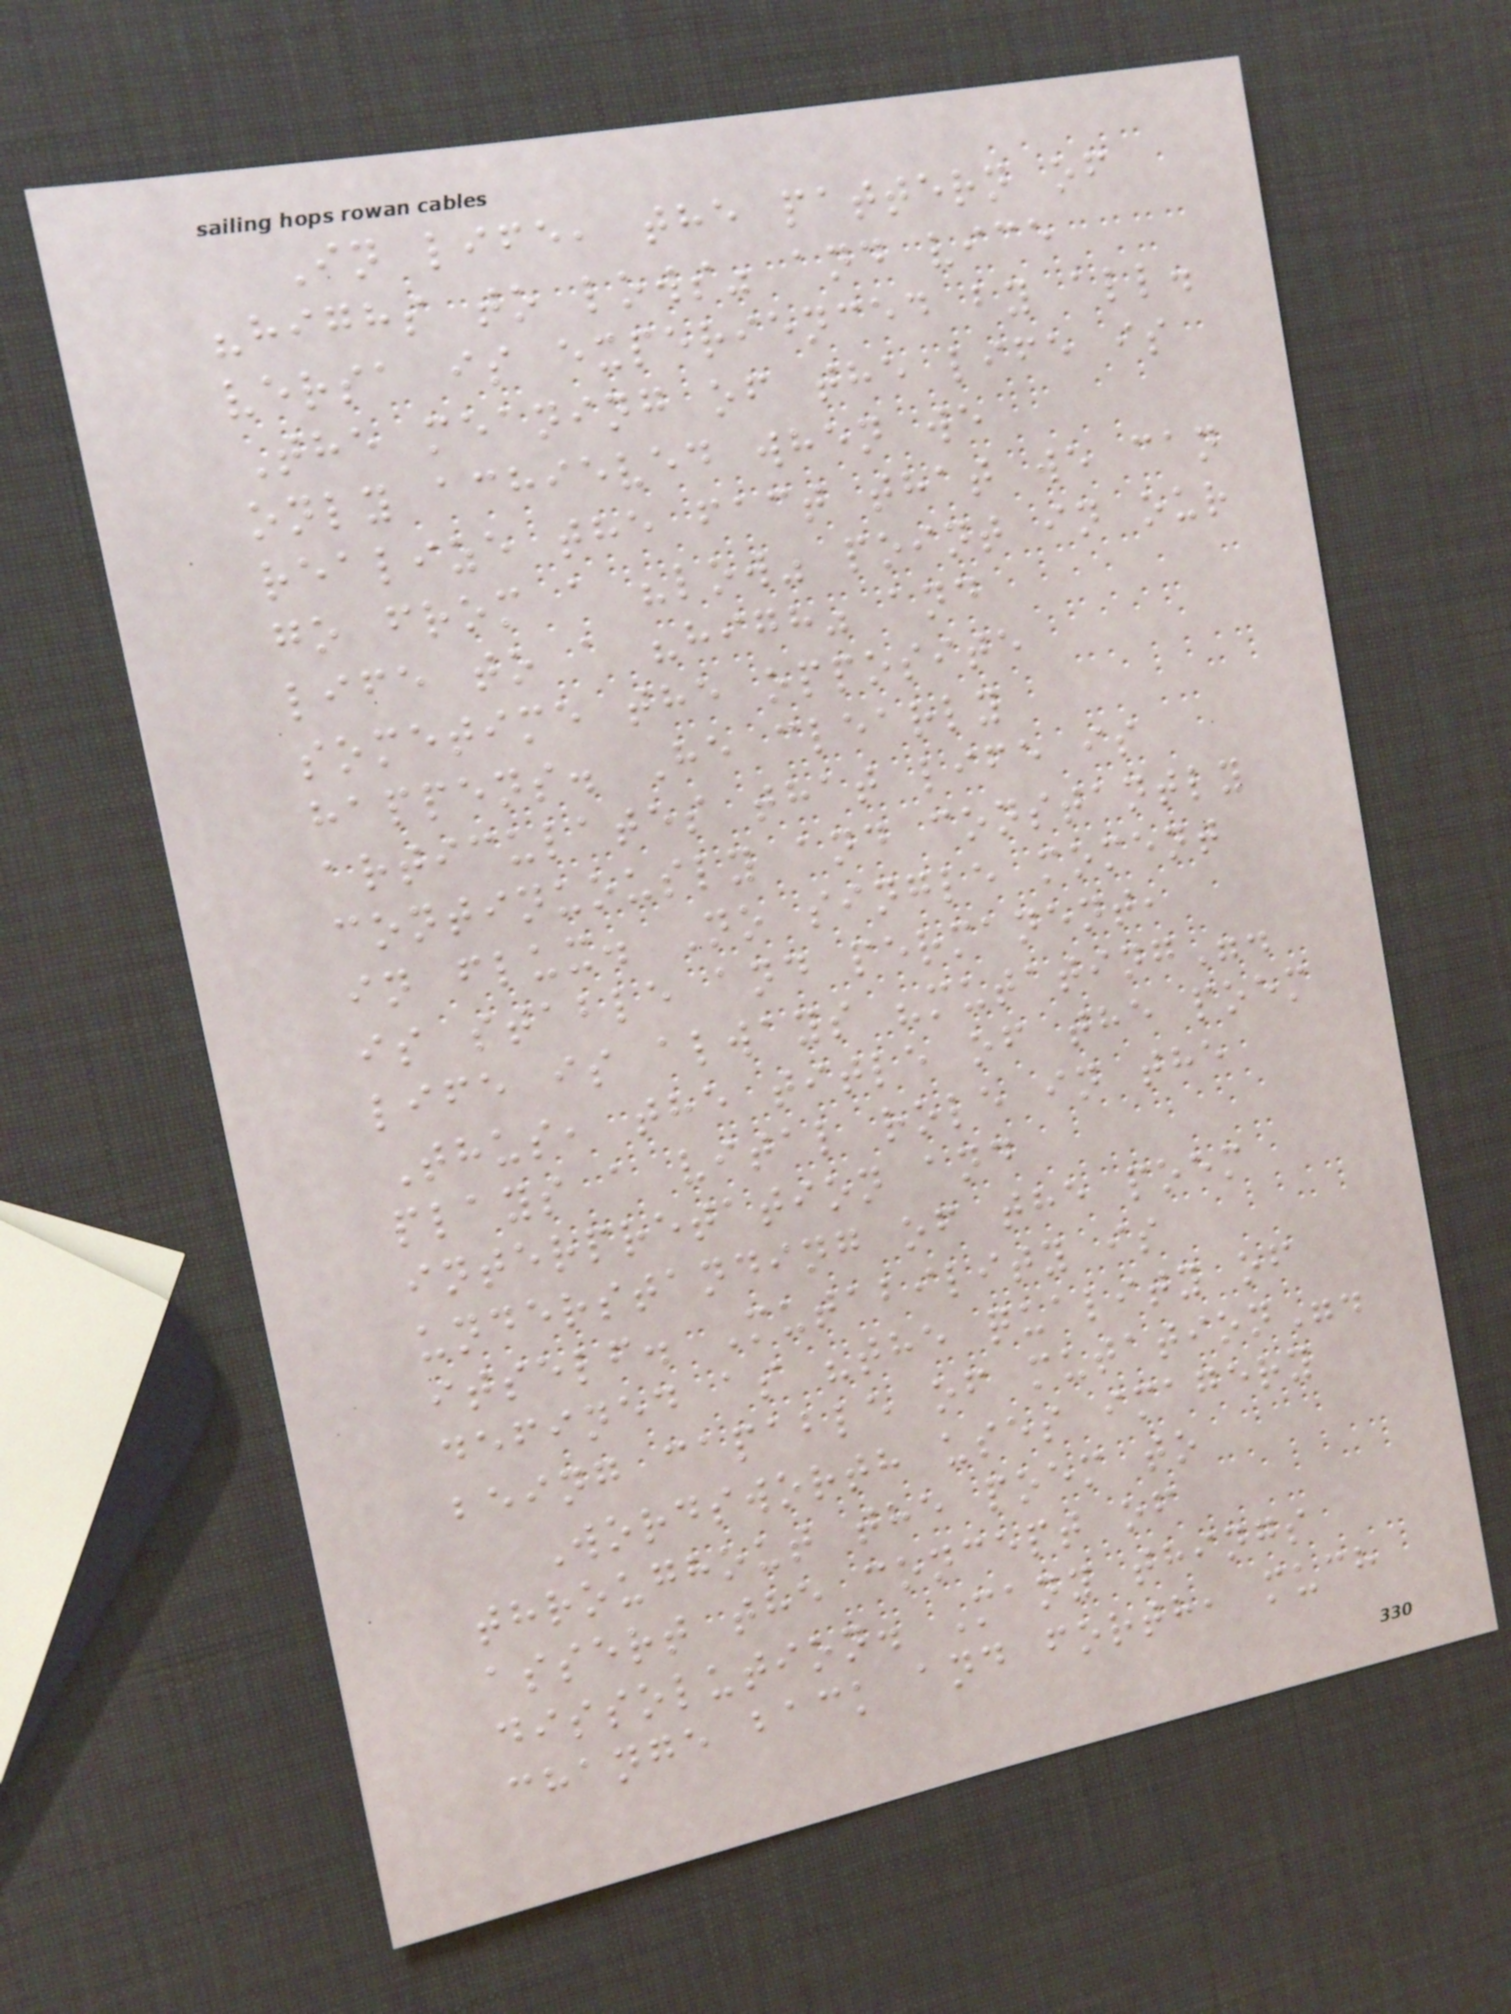In life, the pattern of
"highs to lows" and vice
versa is experienced by all.
The meaning of the life is
only achieved when we
realize the fact that we can
go from a "low" point in our
life to a "high" and
sometime the opposite
happens. He clearly
articulates that life is
continuously and constantly
in flux. No single moment
is stable and permanent,
life is always "mutating".
Thus, the title of the poem
plays a vital role in the
interpretation and
understanding of the poem
itself. Mutability is
defined as "the quality of
being capable of mutation".
Wordsworth uses imagery
throughout the poem to
assert the concept of
dissolution. Many things
change back and forth, much
